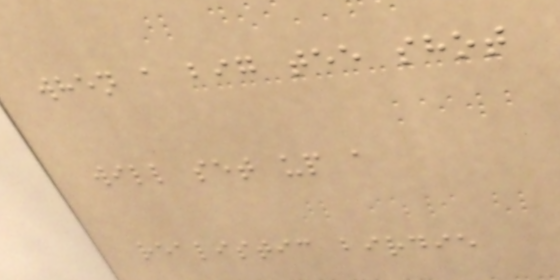when a big tee shot
will set up a
realistic birdie
